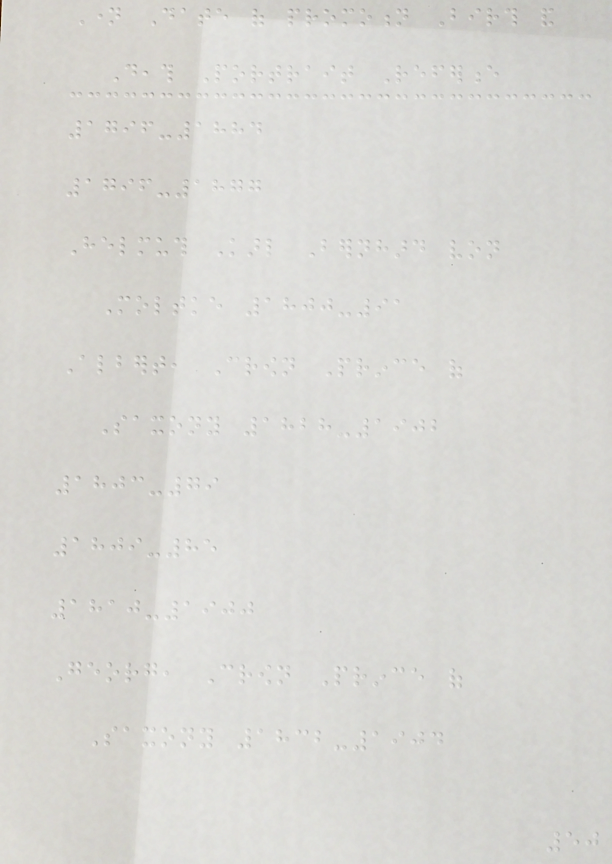Name Date of promotion Birth and
Death Portrait Reference
1796-1884
1796-1877
Helmuth Karl Bernhard von
Moltke 1800-91
Albert, Crown Prince of
Saxony 1828-1902
1803-79
1809-85
1810-1900
Georg, Crown Prince of
Saxony 1832-1904
50
